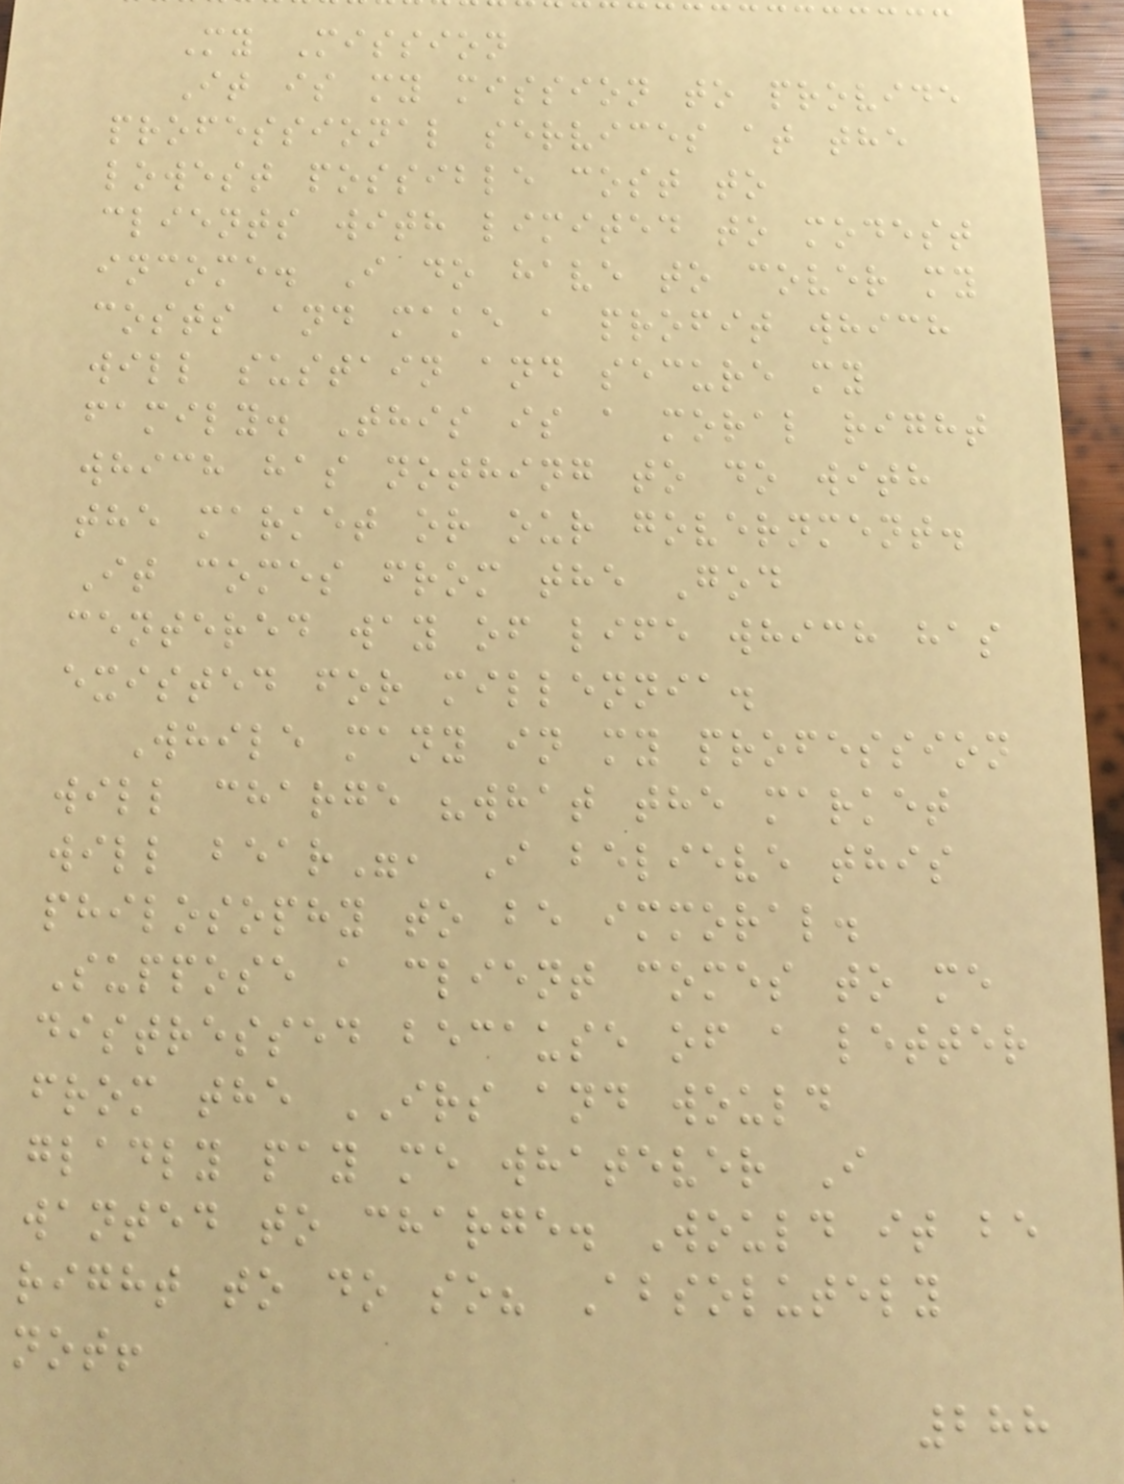My Mission
It is my mission to provide
professional services at the
lowest possible cost to
clients with limited to modest
income. I do have to cover my
costs and make a profit which
will sustain and secure my
family. This is a moral right
which has nothing to do with
the market or our government.
It comes from the God
centered way of life which has
existed for millennia.
While many in my profession
will charge "what the market
will bear", I believe this
philosophy to be immoral.
Suppose a client comes to me
distressed because of a letter
from the IRS and would
gladly pay me whatever I
wanted to charge. Would it be
right to do so? Absolutely
not!
288
